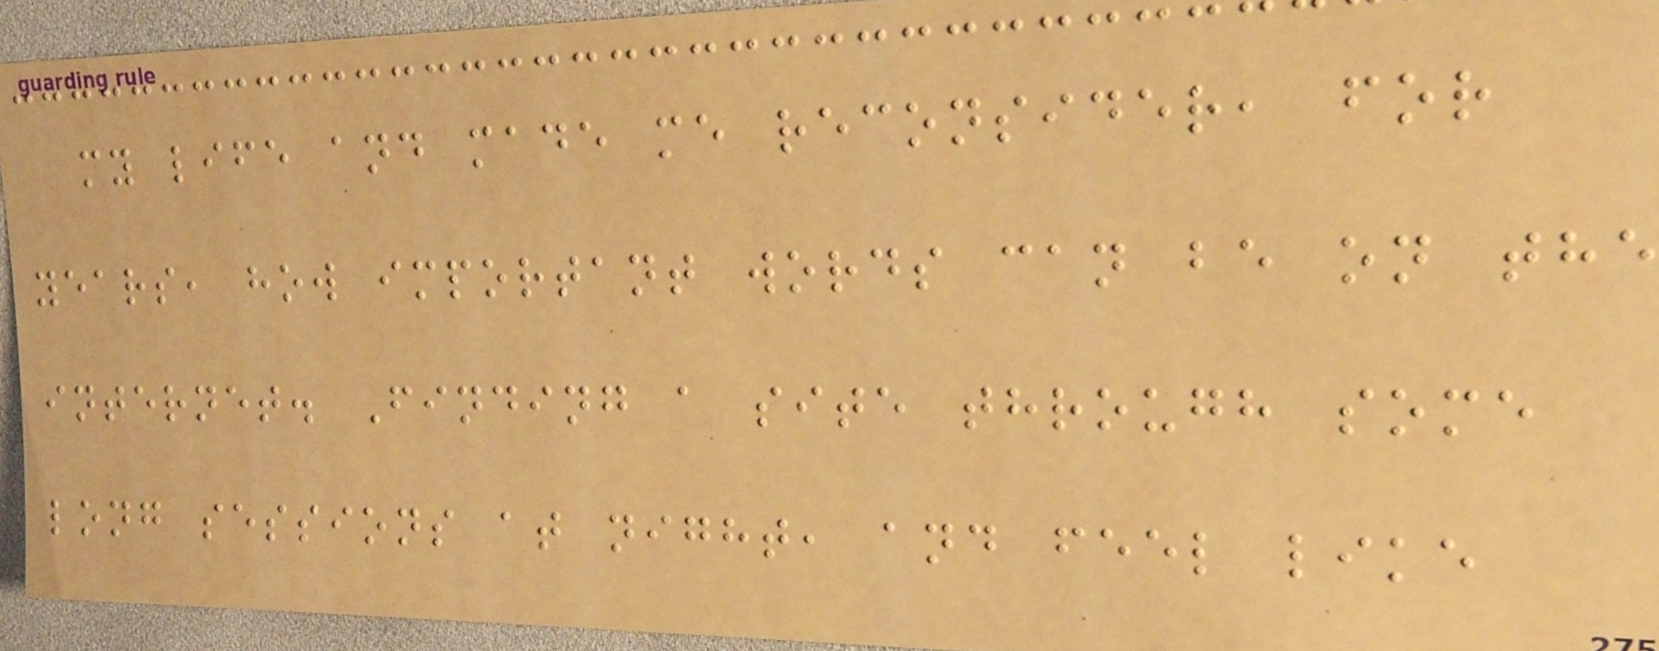my life and made me reconsider, for
years, how important words can be on the
internet. Finding a site through some
long sessions at night, and feel like
